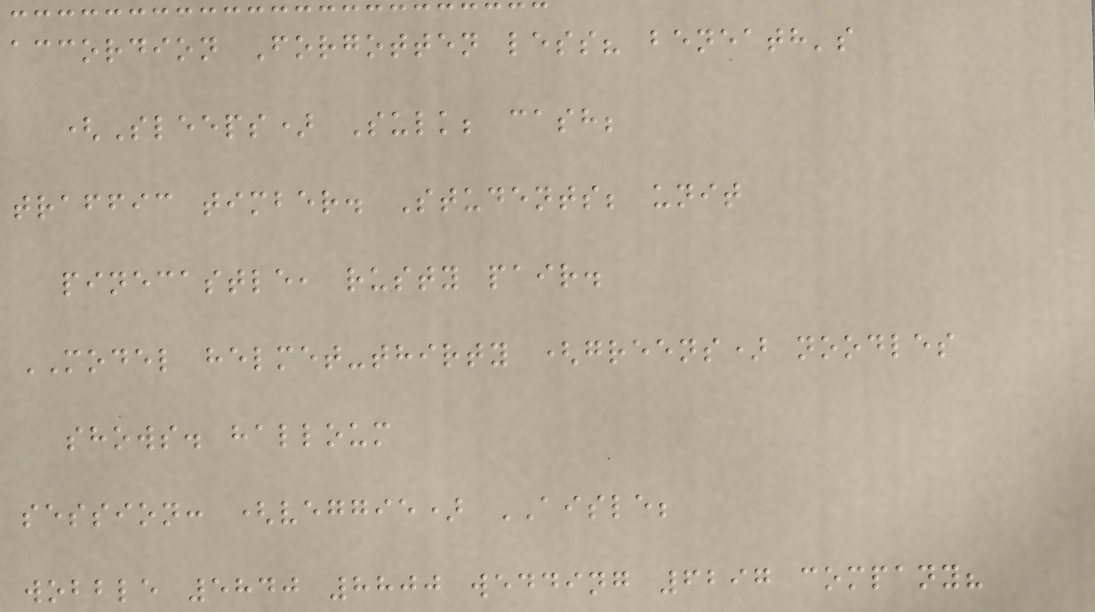accordion Forgotten less? beneath's
(Sleeps) Sulk; cash;
traffic timber. Students; unit
pinecastle, rusty pair.
MODEL helmet-thirty (greens) noodles
shows. halloum
session: (veggie) AISLE;
wobble 5840 8800 wedding 6297 company?
